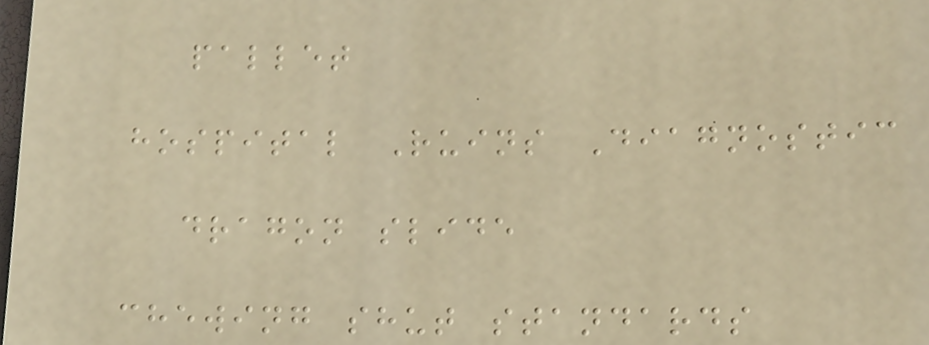pallet
hospital Ruins Diagnostic
dragon slide
chewing shut standards
